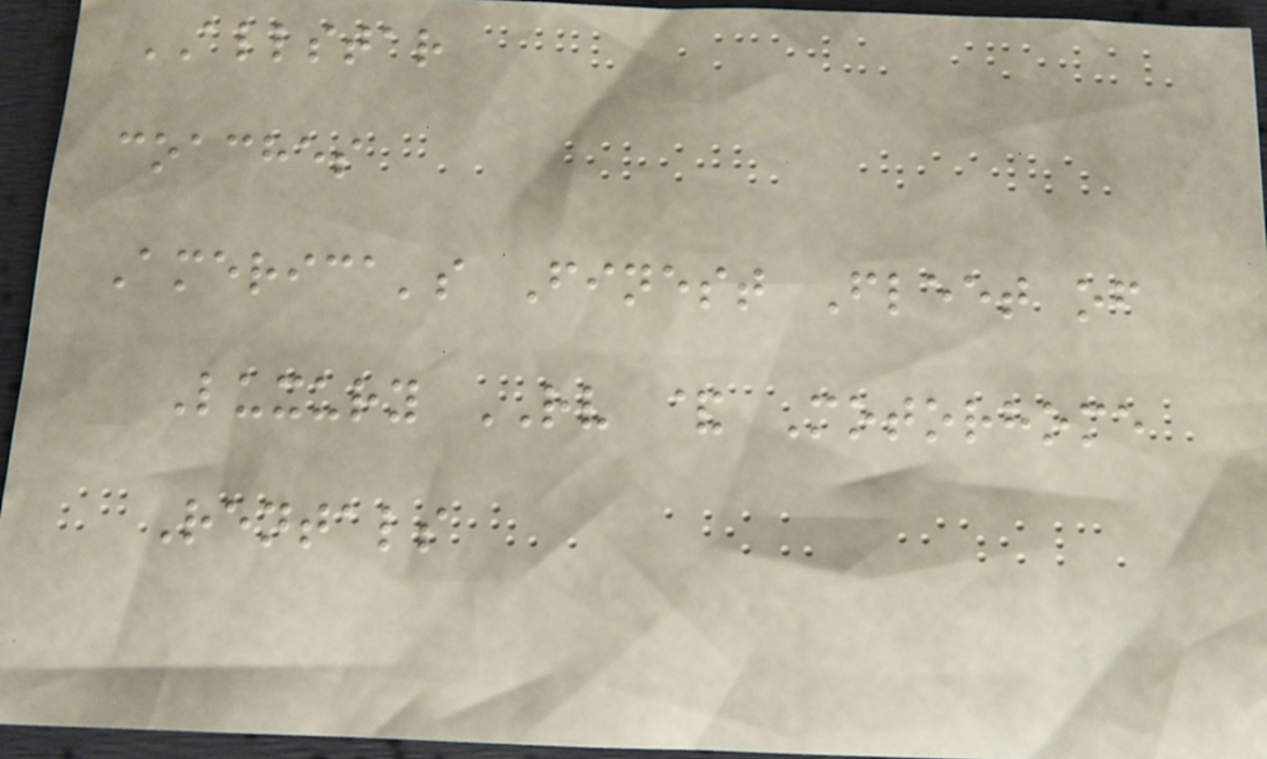ALLSTAR
coaches
America's Finest Fleet of
Luxury RV & Motorhome
Rentals
